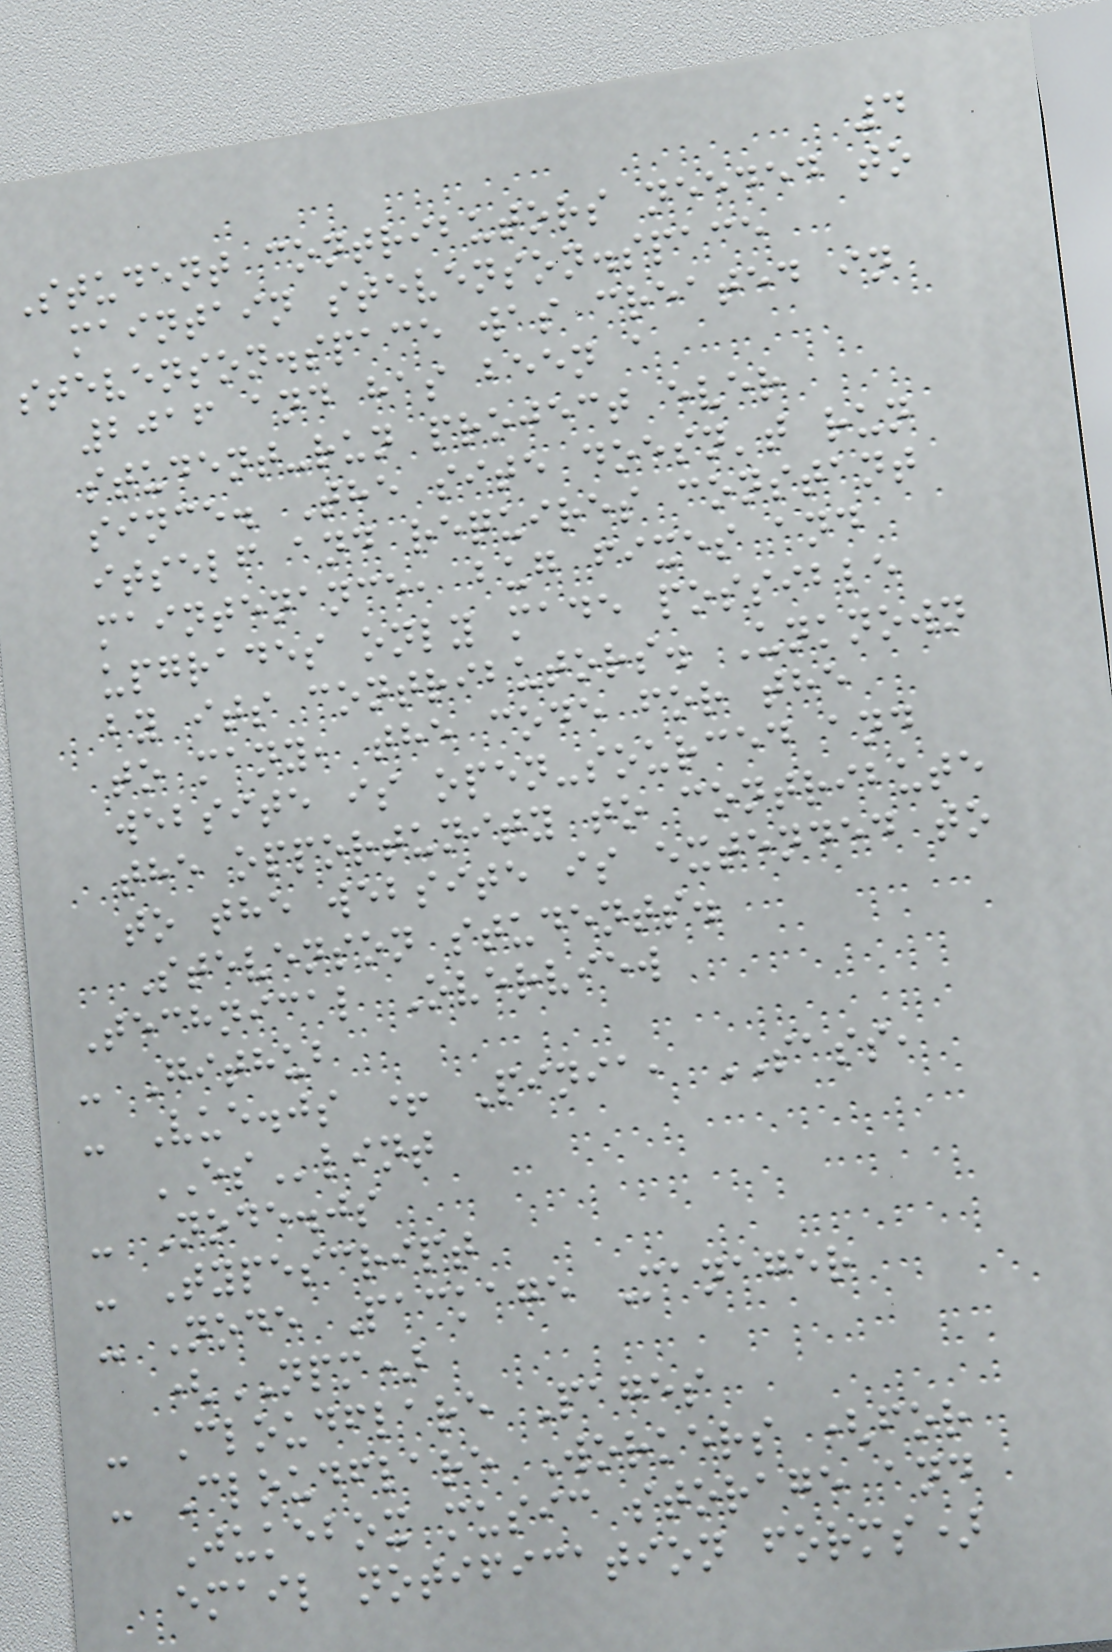4
Student contributors needed to
maintain stevenson.space
stevenson.space was created in
2016 and has been a
student-run project ever
since. The site doesn't run
itself and requires constant
maintenance, bug fixes and
upgrades only made possible
by its contributors. Unknown
to many, the code for the
website is open-sourced and
the opportunity to contribute
to the website is extended to
Stevenson students.
Technical Overview
- Github
- Vue.js + Pinia, SASS,
ESlint
- Node.js
- Typescript
- Node Package Manager
(NPM)
- Cloudflare Pages
- Cloudflare Workers (for
Jukebox music storage and
email notification forms)
